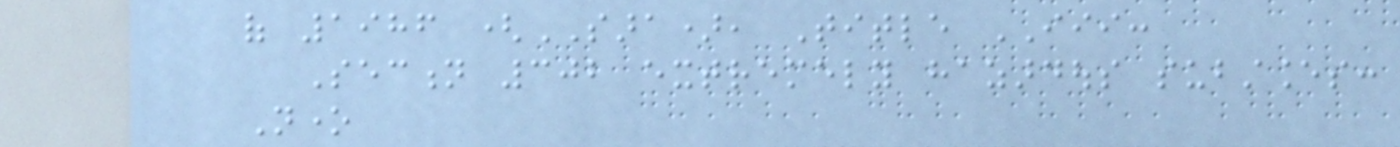of 1986 (SARA), Title III:
Section 302 extremely hazardous substances:
None
